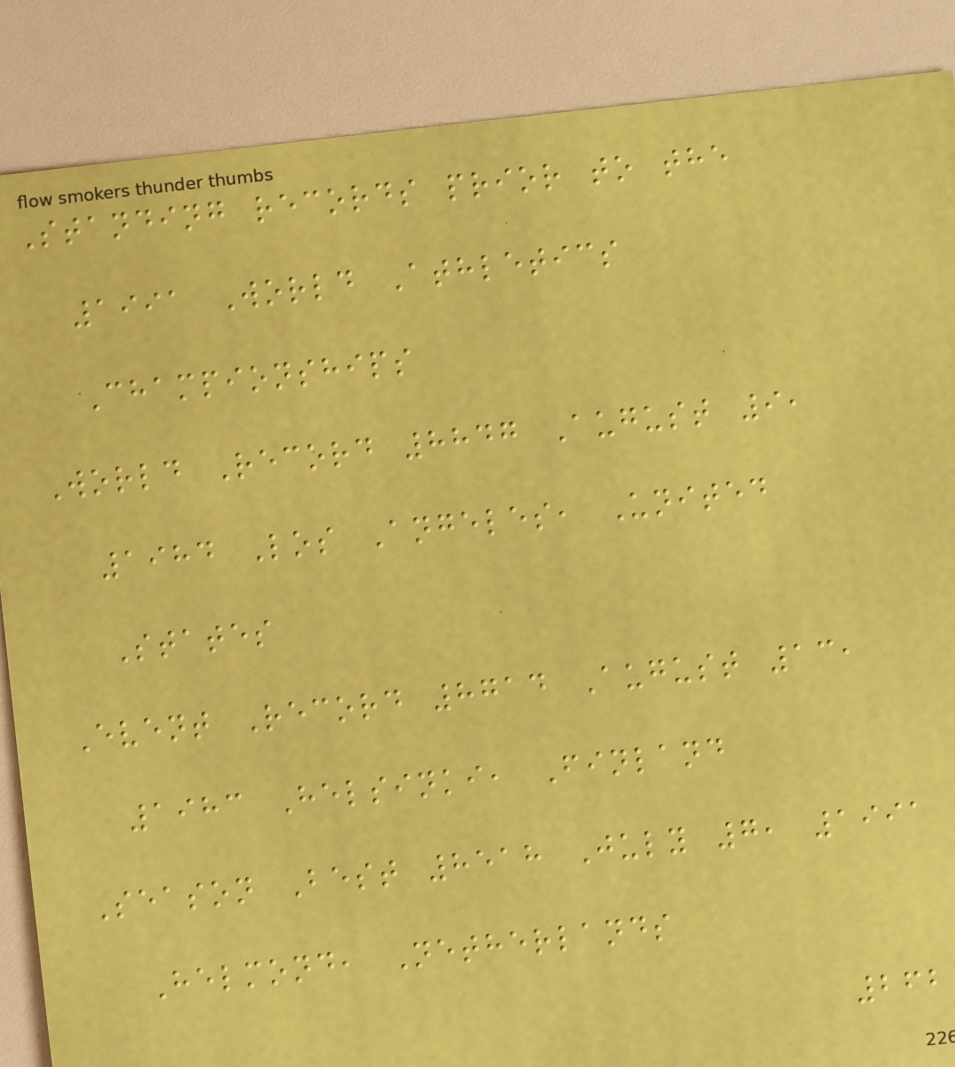Standing records prior to the
1991 World Athletics
Championships
World Record 8847 August 9,
1984 Los Angeles, United
States
Event Record 8714 August 13,
1983 Helsinki, Finland
Season Best 8518 July 7, 1991
Helmond, Netherlands
262
